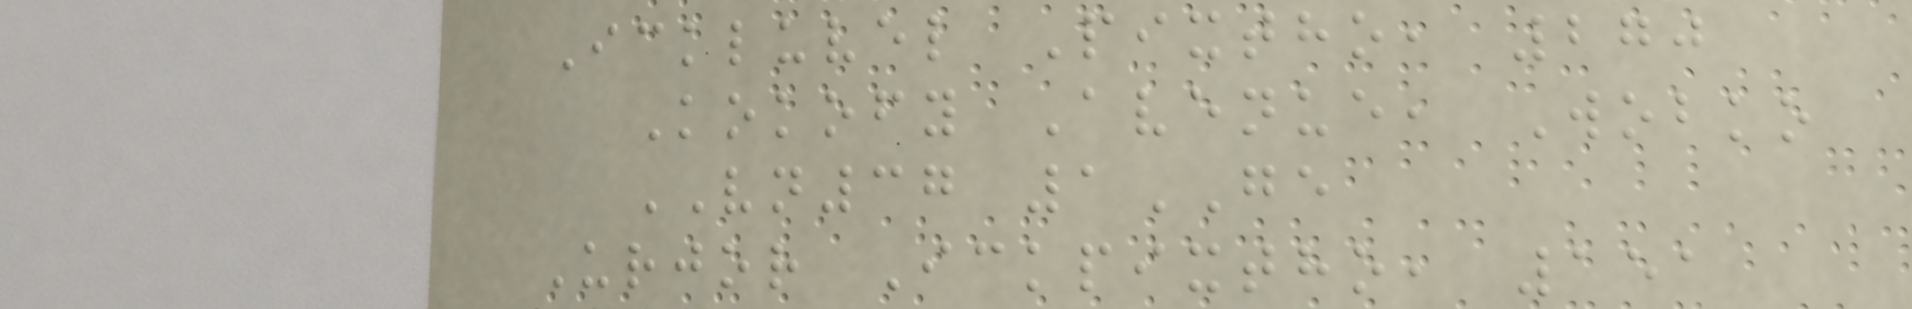Ickluvel Pixtho, 270
Kokofy Avenue, Wobko
VN37 1GE
Urjor Ickpixtho, 151
